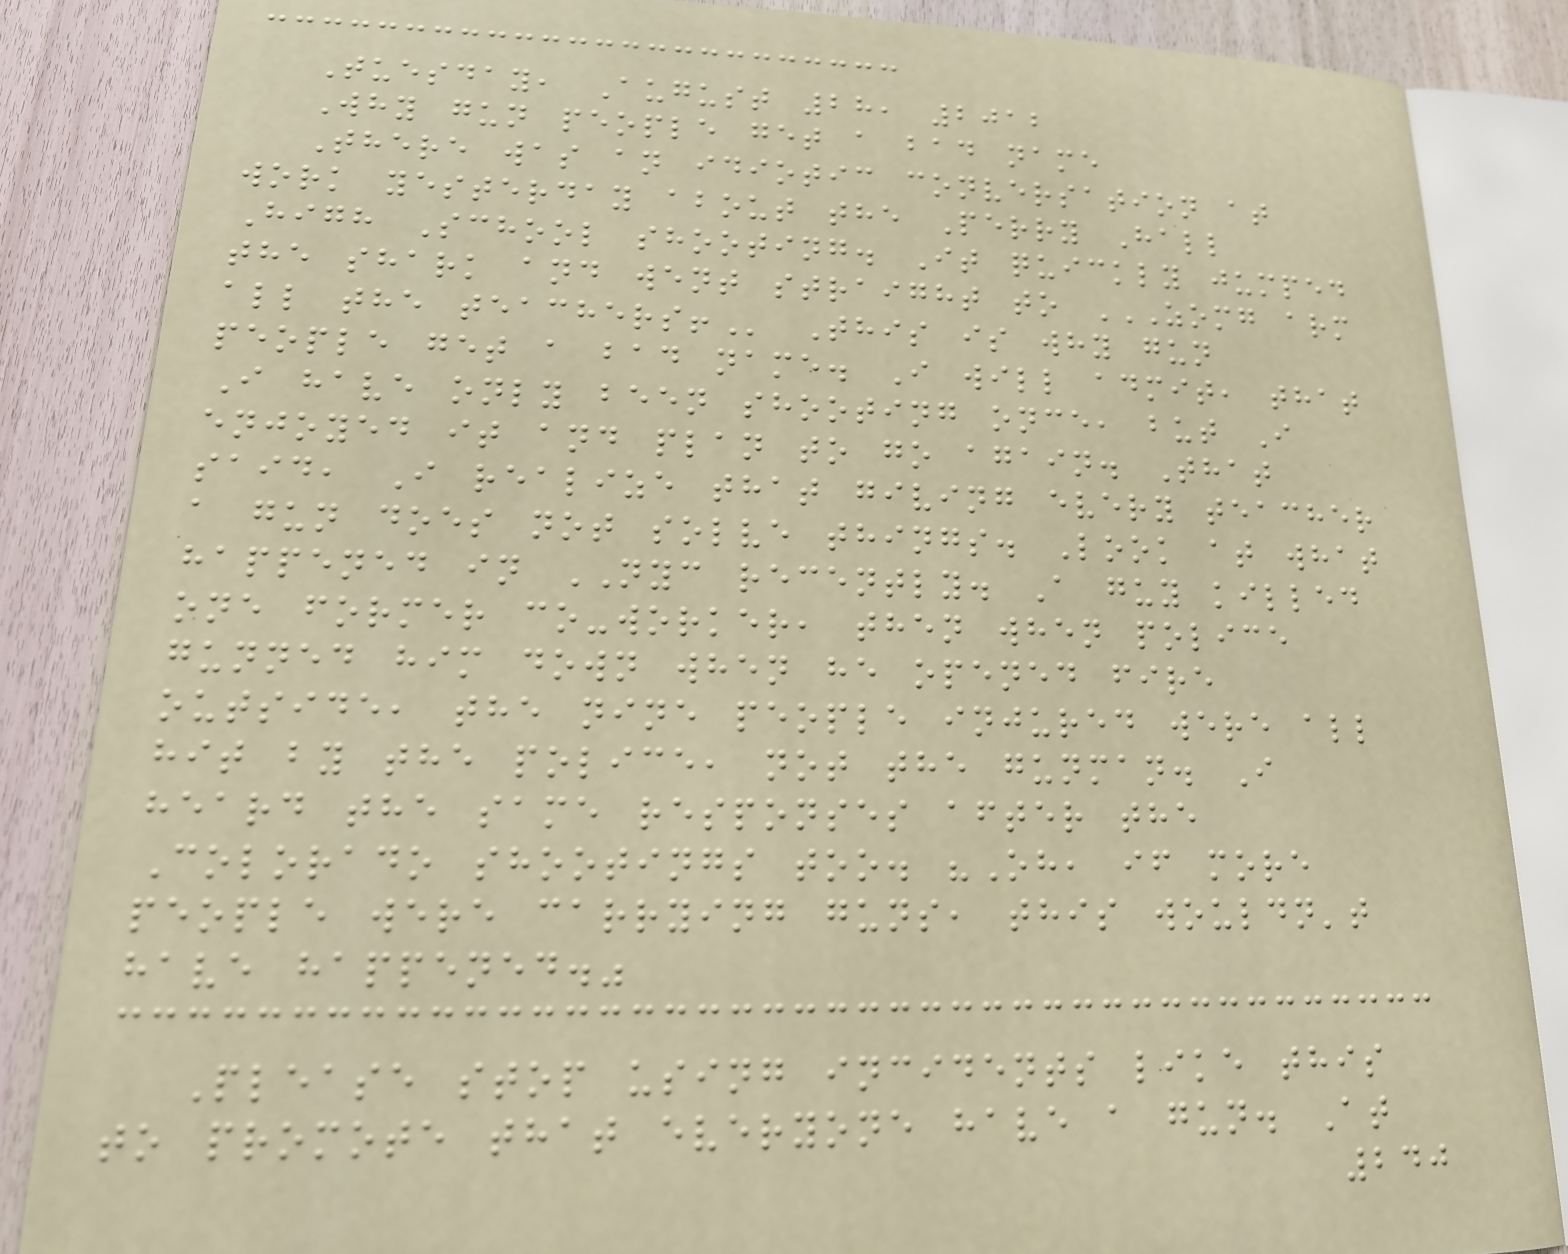Tuesday, August 28, 2012
Why gun people get a bad name
There was an idiotic conversation at
work yesterday about the Perry Hall
High School shooting. It quickly jumped
the shark and went straight to ZOMG ARM
ALL THE TEACHERS! This is why gun
people get a bad name. I will admit, that
I have only been shooting once, but I
enjoyed it and plan to go again. That
said, I realize that giving every teacher
a gun does not solve things. Look at what
happened in NYC recently. A guy killed
one former co-worker, then when police
gunned him down when he opened fire
outside, the nine people injured were all
hit by the police, not the gunman. I
heard the same responses after the
Colorado shootings too. "Oh, if more
people were carrying guns, this wouldn't
have happened."
Please stop using incidents like this
to promote that everyone have a gun. At
240
